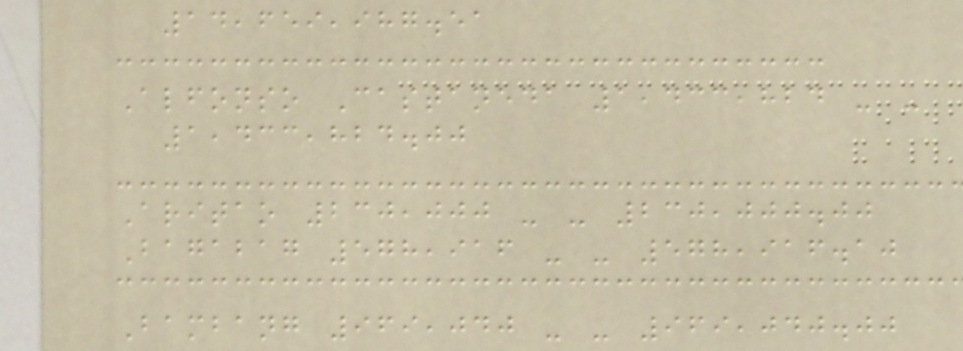14,659,987.51
Alfonso Castaneda 1,433,824 - -
1,433,824.00
Aritao 230,000 - - 230,000.00
Bagabag 578,916 - - 578,916.10
Bambang 969,040 - - 969,040.00
